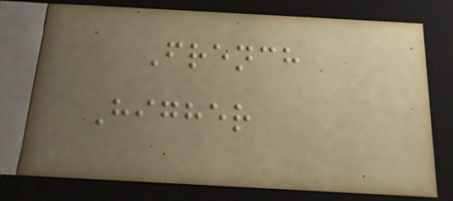French
Higher
